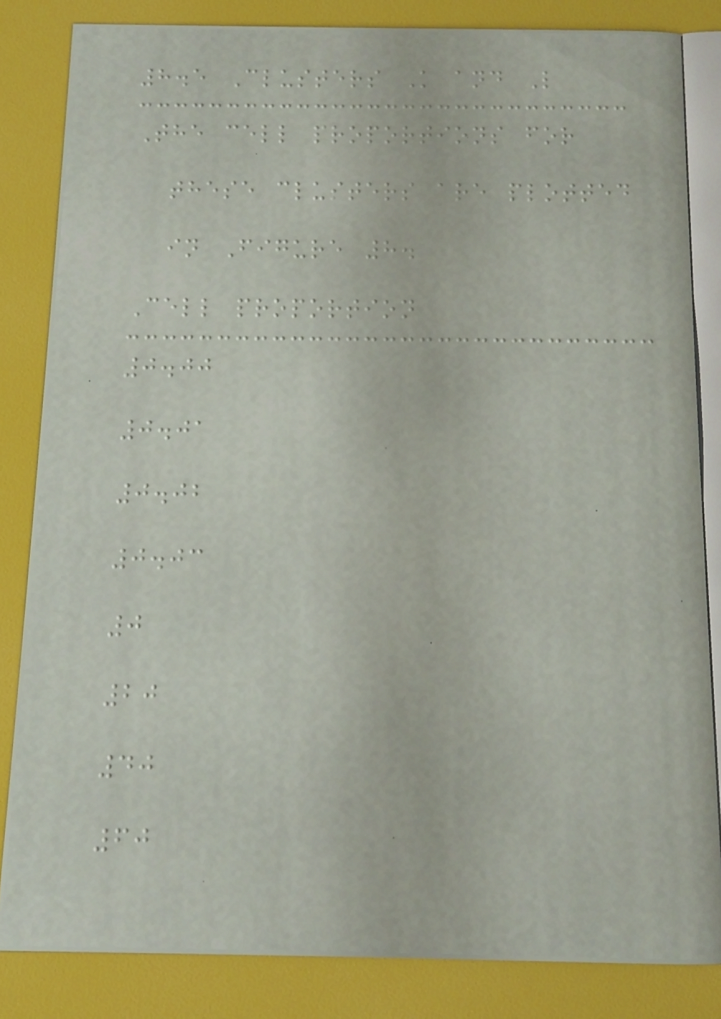8.5 Clusters K and L
The cell proportions for
these clusters are plotted
in Figure 8.
Cell proportion
0.00
0.01
0.02
0.03
0
20
40
60
